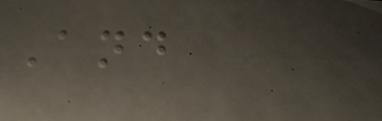And
